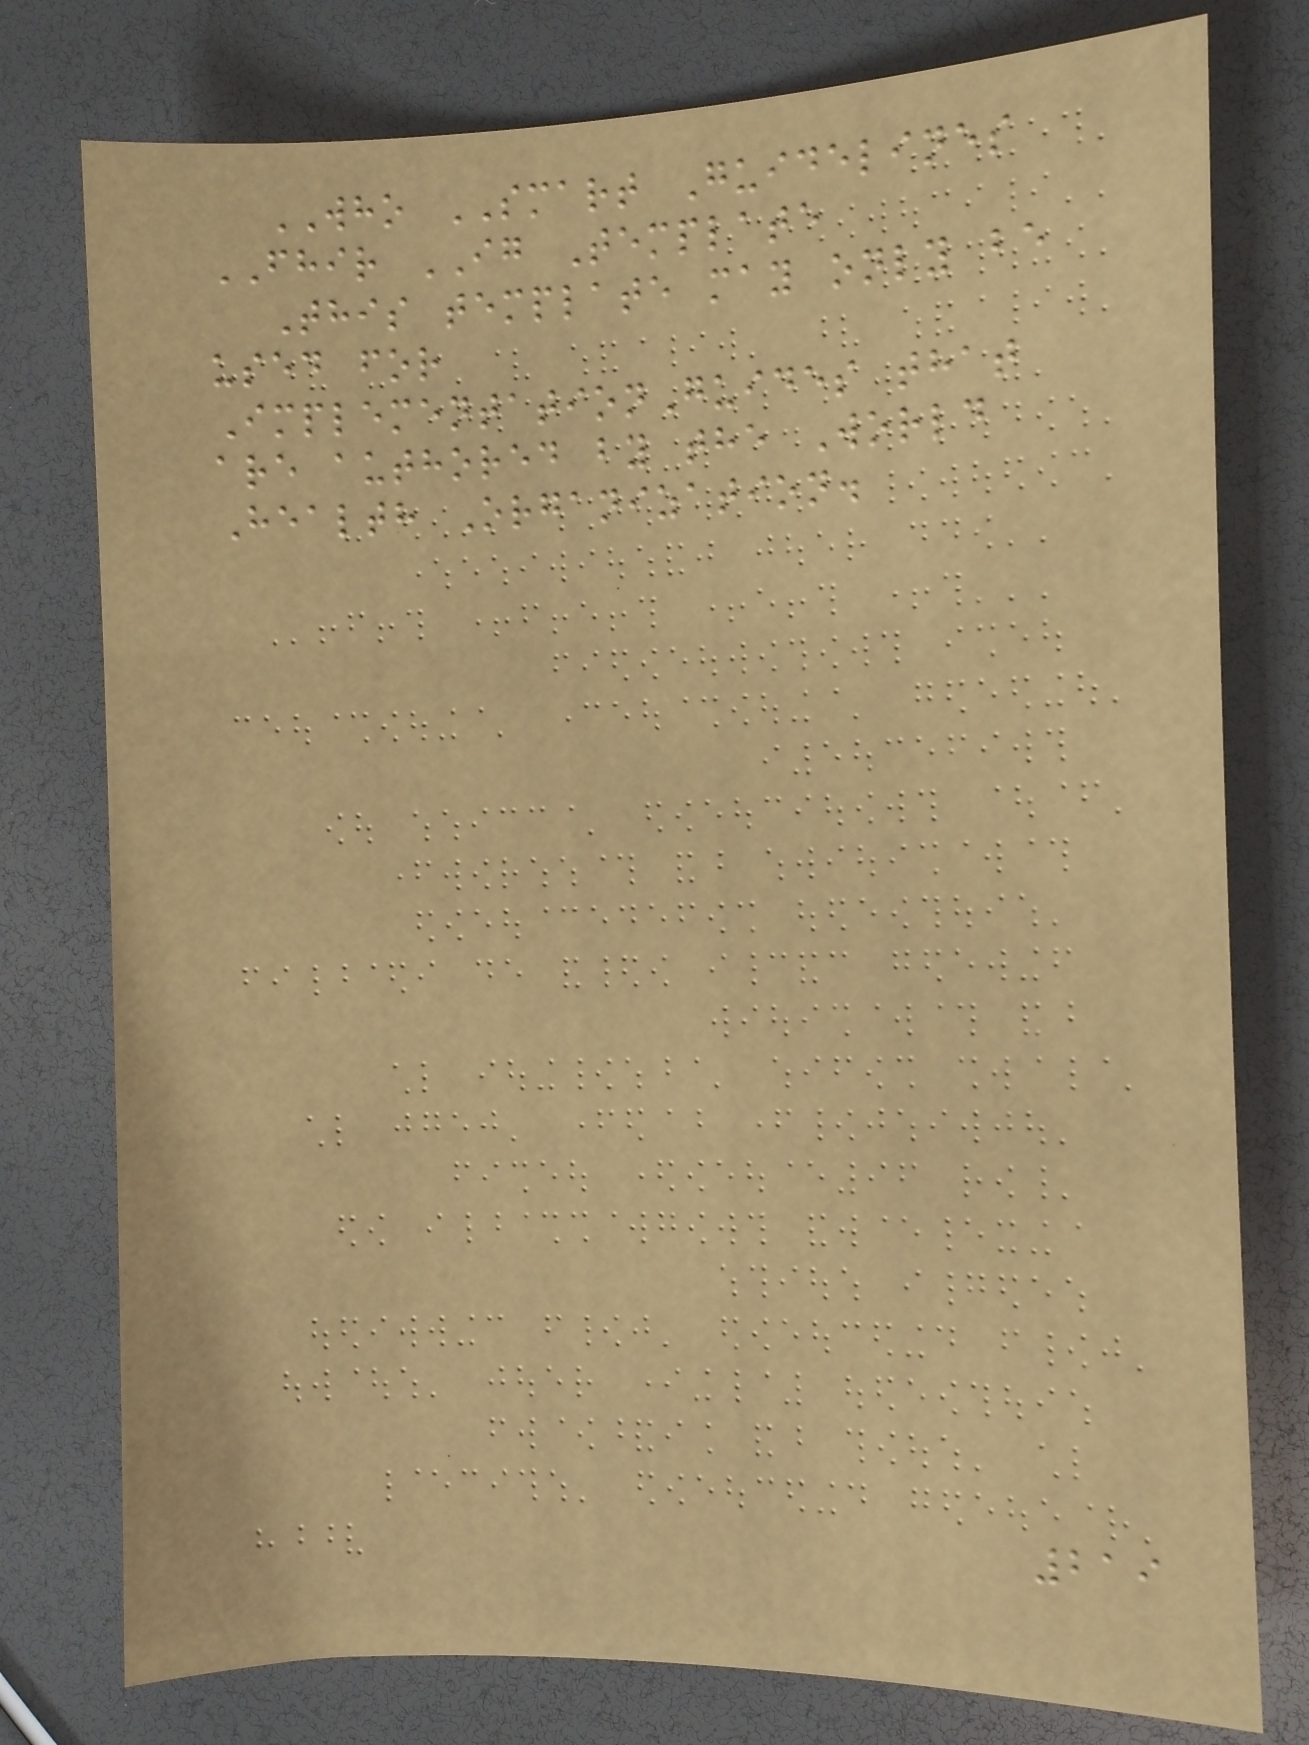WHO SMART Guidelines
FHIR IG Template
This template may only be
used for
ImplementationGuides that
are authored by the World
Health Organization.
219
